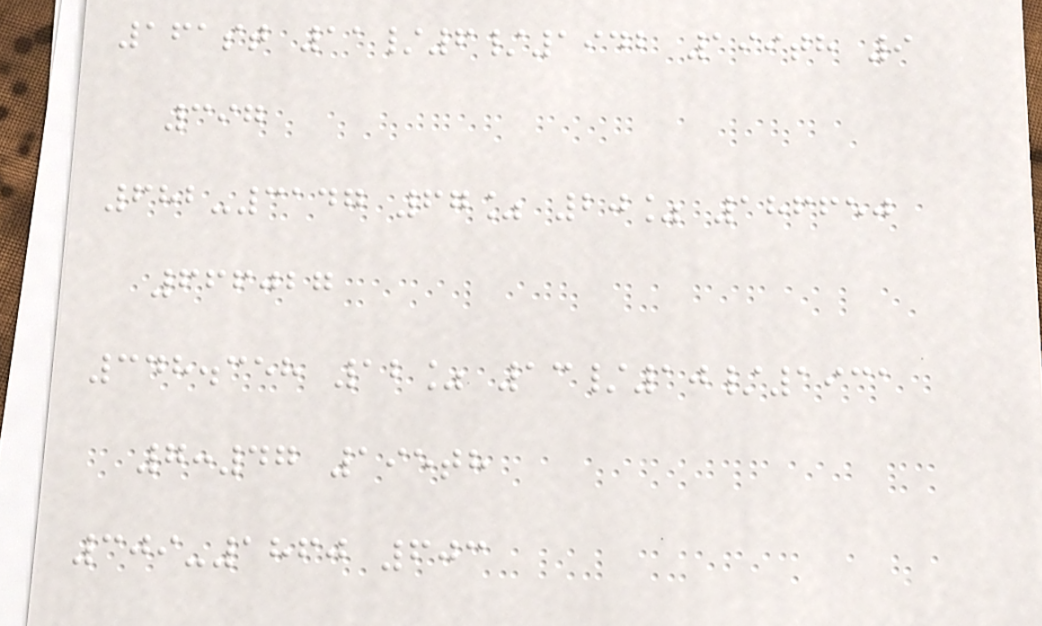161st 11/6/1942 199th 9
397
682-3147 67% 20% 186650
666027
348.358 12% 13/10/1931
7:47 195th
309-1860 603
